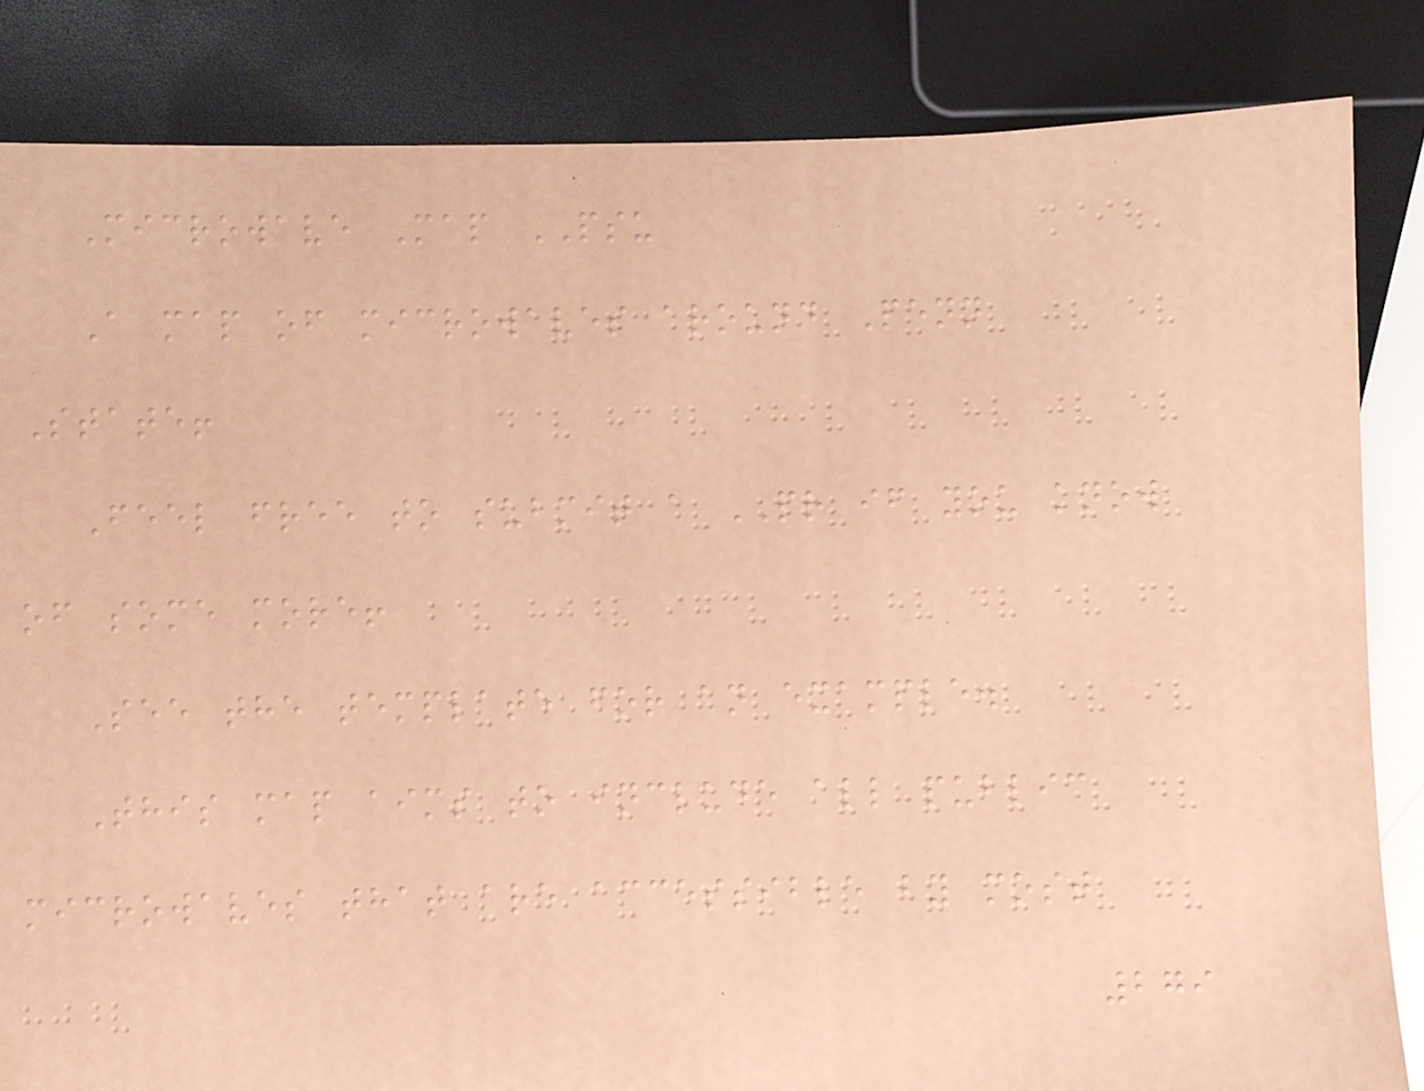Microwave Map PSU
A map of microwaves around Penn
State!
Feel free to submit a PR if you know
of some more!
See the template for an example.
This map aims to include all public
microwaves that are accessible by most
279
